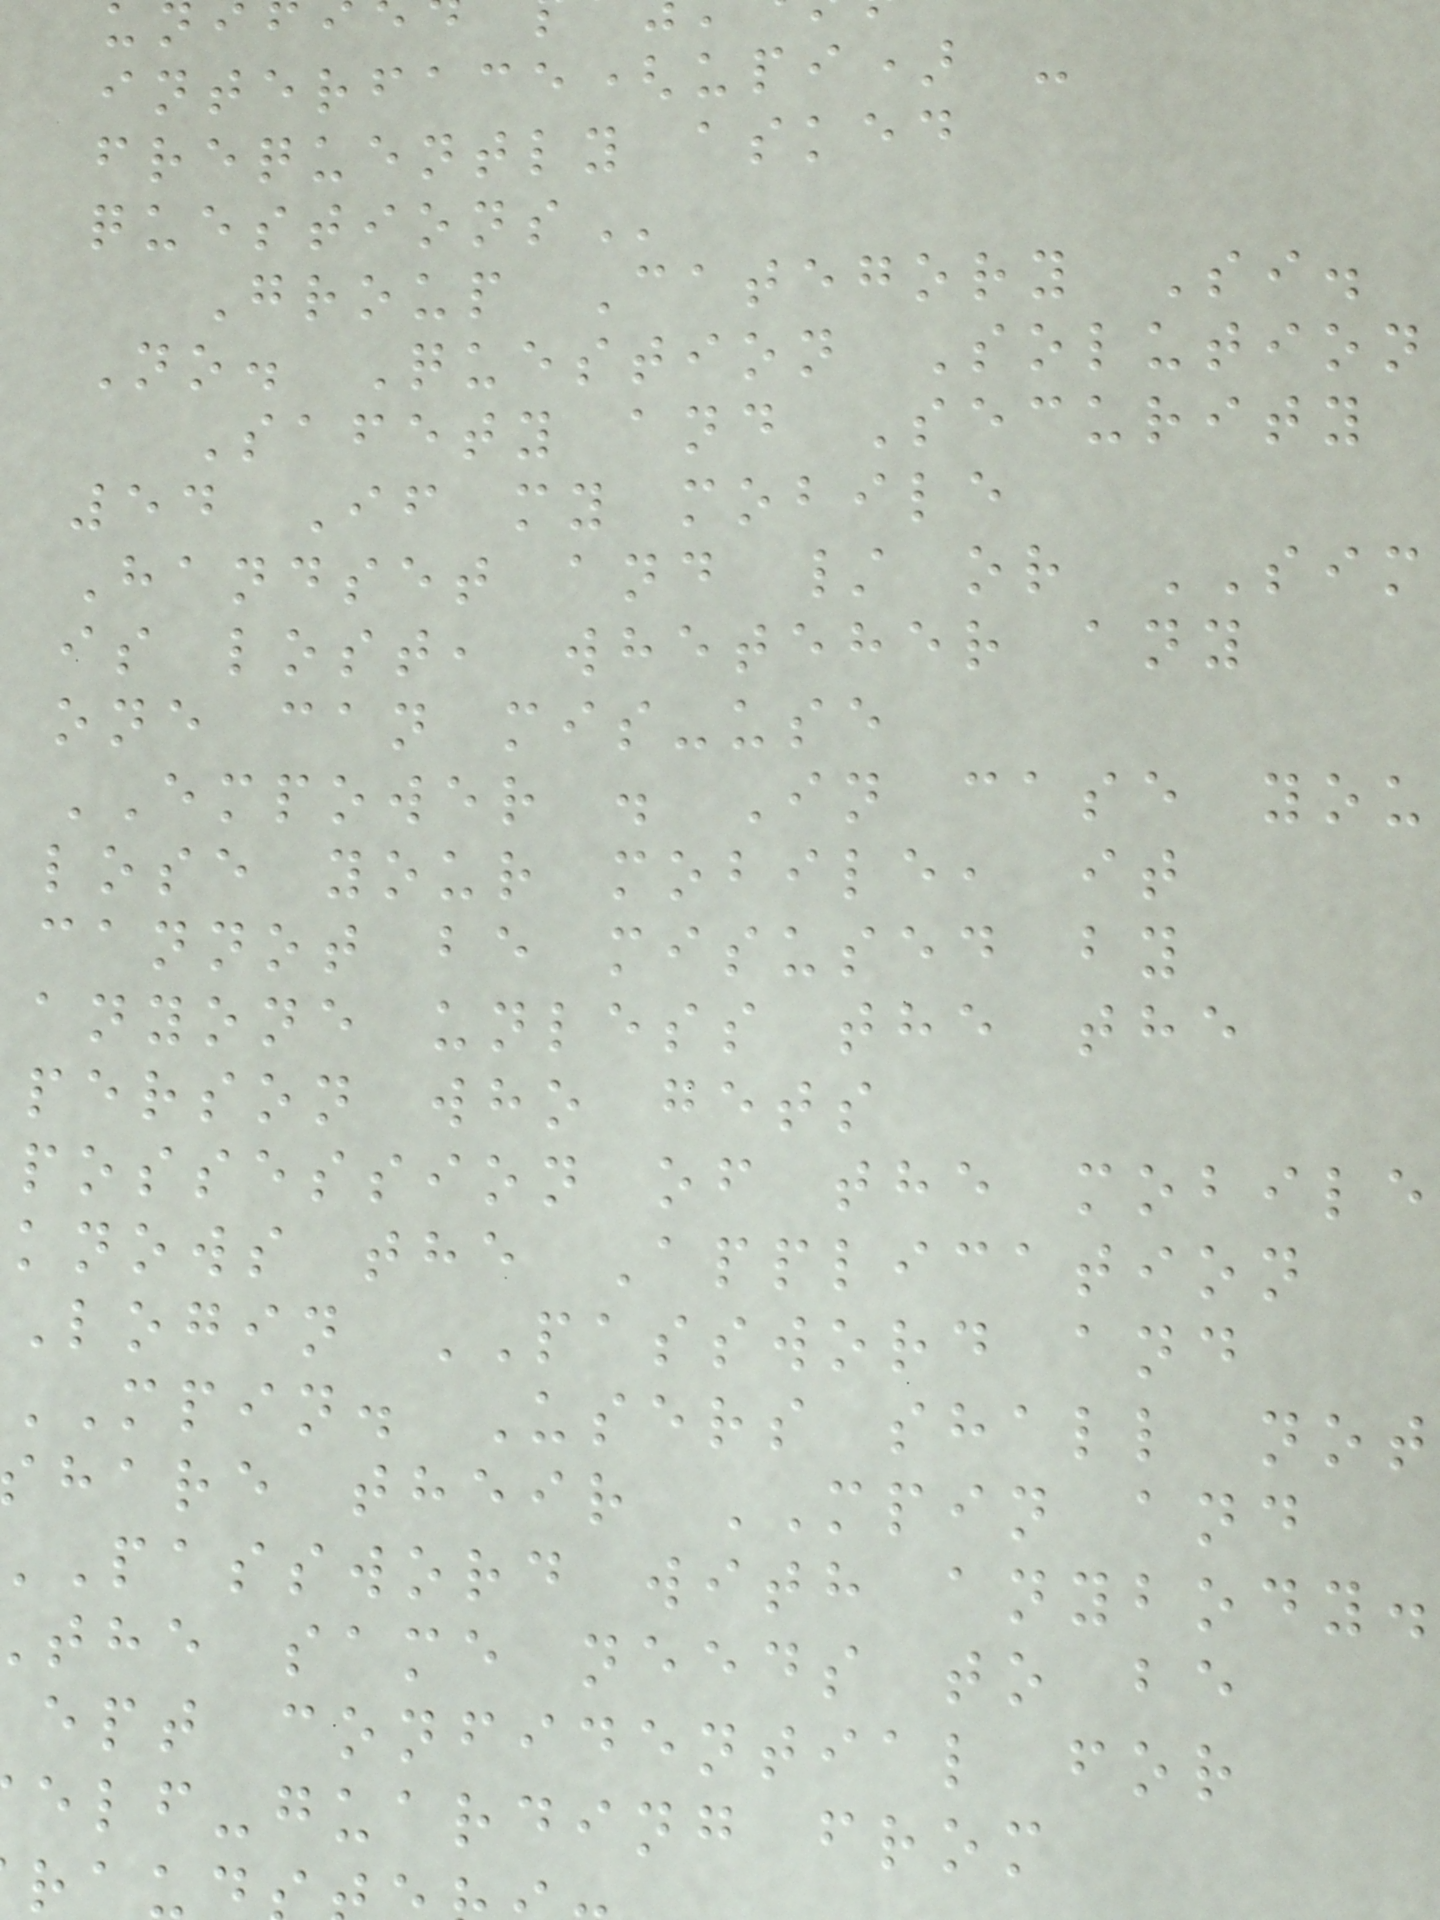interface(upi) -
frequently asked
Group Category Si.
No. Question Solution
Safety and Security
54 If my mobile
Handset and / or SIM
is lost, wheteher any
one can mis-use
EMPOWER . In case you
lose your mobile, it
cannot be misused by
anyone unless the the
person who gets
possession of the mobile
knows the Application
Login PASSWORD and
MPIN. Users shall not
hare their MPIN and
password with anybody.
the same needs to be
ept confidential for
elf-guarding from
